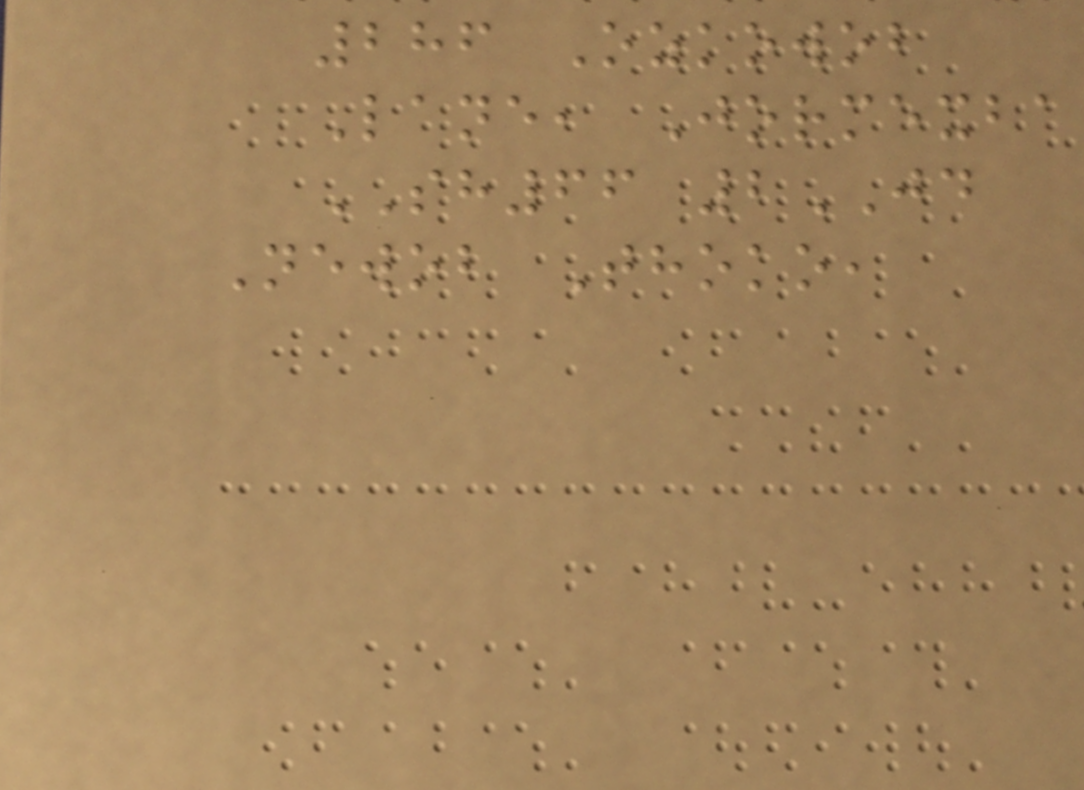286 Ozkowob
Lane, Jormexba
SH66 2JD
Newob Thoko,
